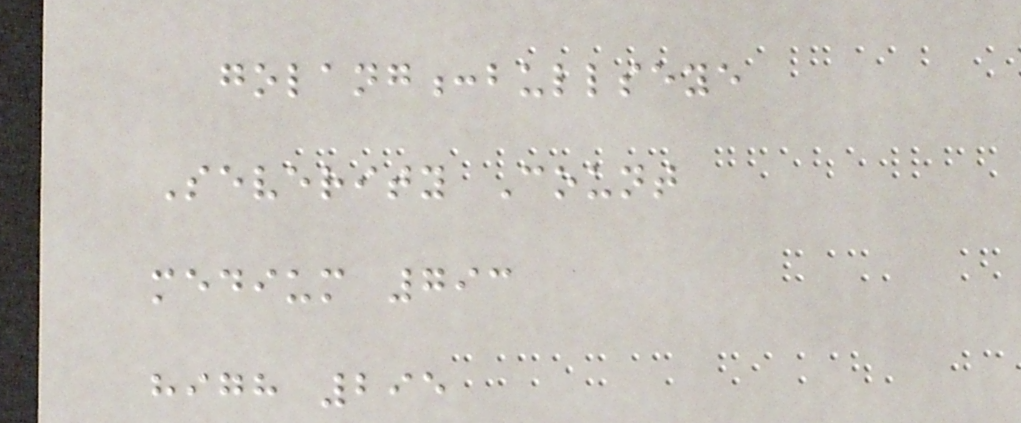golang:bullseye
Severity Count
medium 793
high 295
